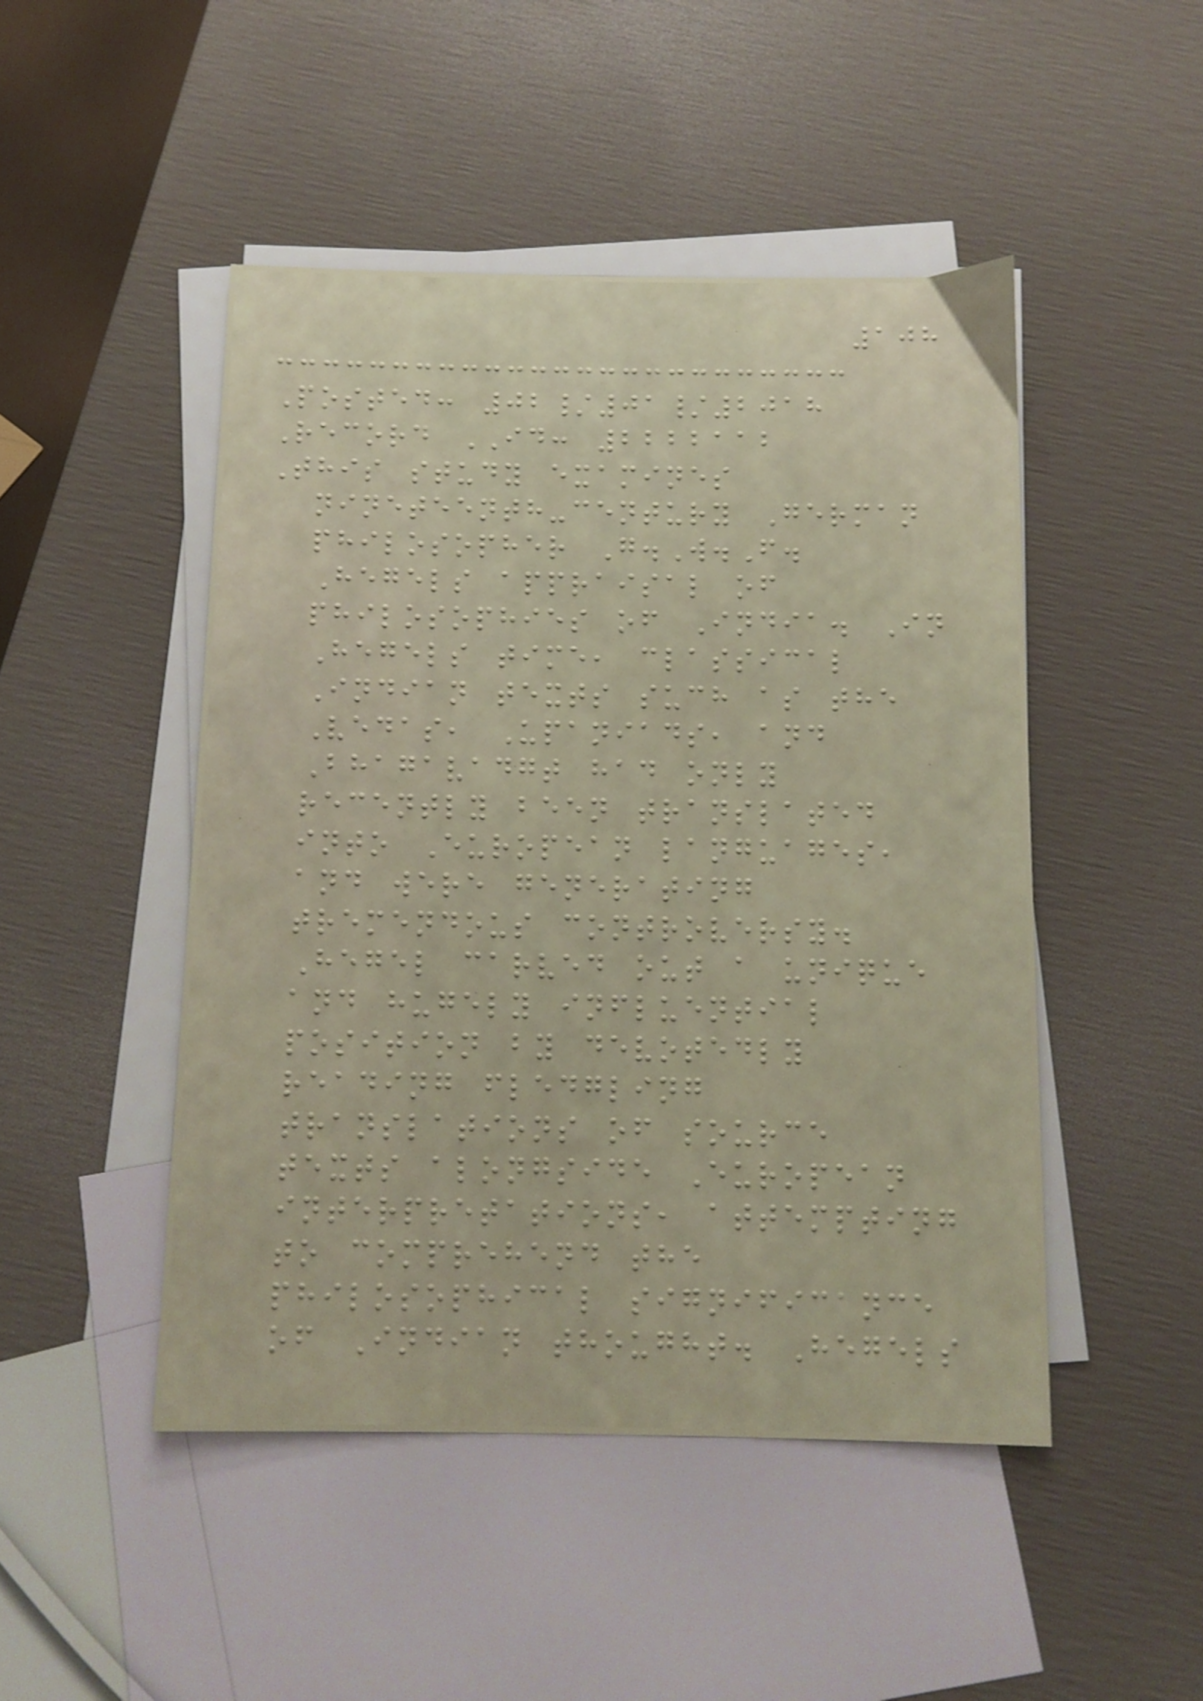108
Posted: 02/01/2018
Record ID: 2222112
This study examines
nineteenth-century German
philosopher G.W.F.
Hegels appraisal of
philosophies of India. In
Hegels time, classical
Indian texts such as the
Vedas, Upaniads, and
Bhagavadgt had only
recently been translated
into European languages,
and were generating
tremendous controversy.
Hegel carved out a unique
and hugely influential
position by devotedly
reading fledgling
translations of source
texts alongside European
interpretations, attempting
to comprehend the
philosophical significance
of Indian thought. Hegels
